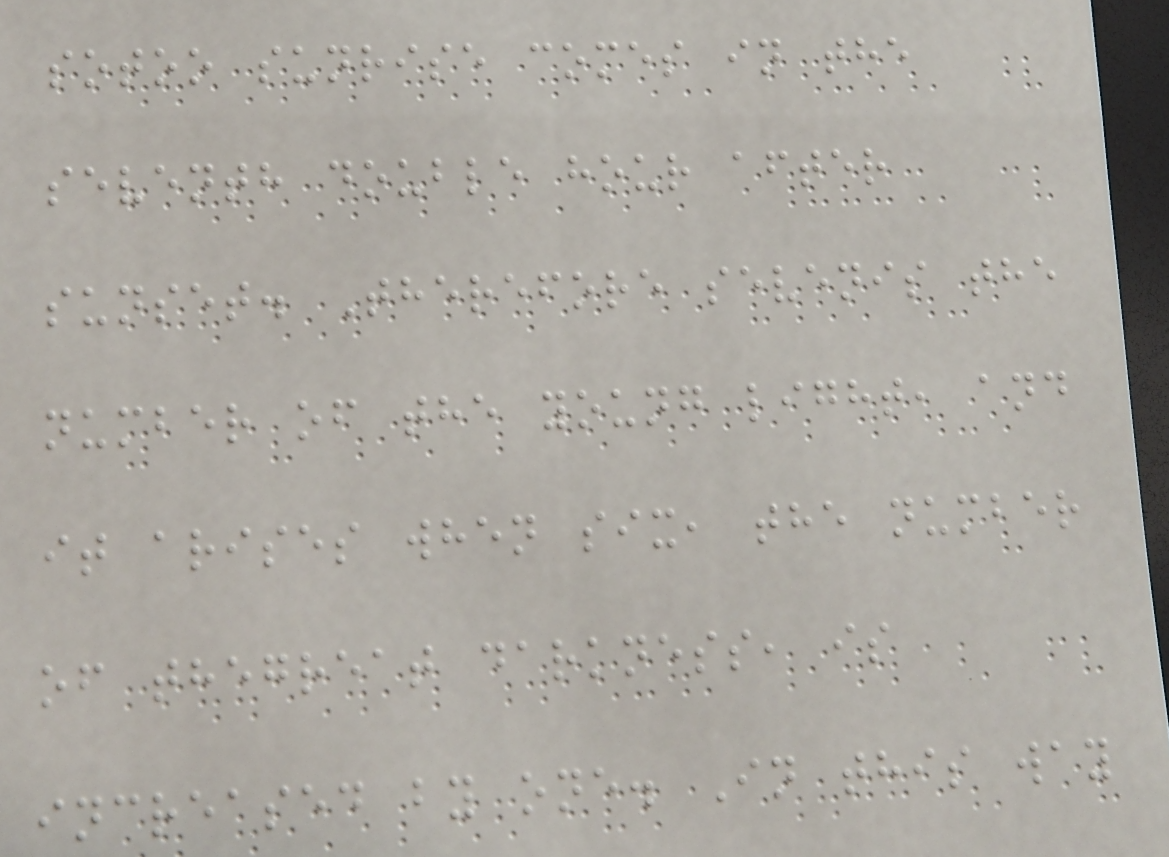sotoo sunrise comes in the
seventh double hour after
sunset. Therefore sevenis the
number of the young light, and
it arises when six, the number
of thegreat darkness, is
increased by one. In this way
